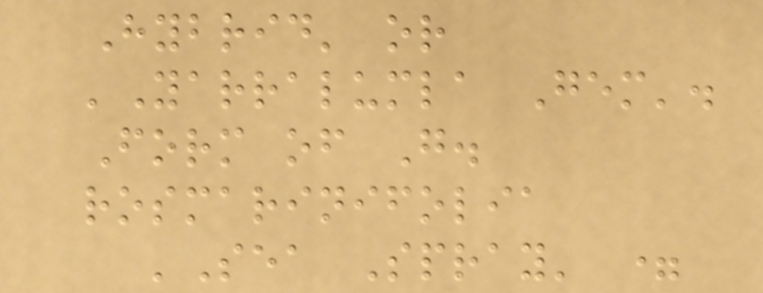Hybrid' or
'Yarralumla Gem'.
Form of G.
rosmarinifolia
'Sea Spray' =
